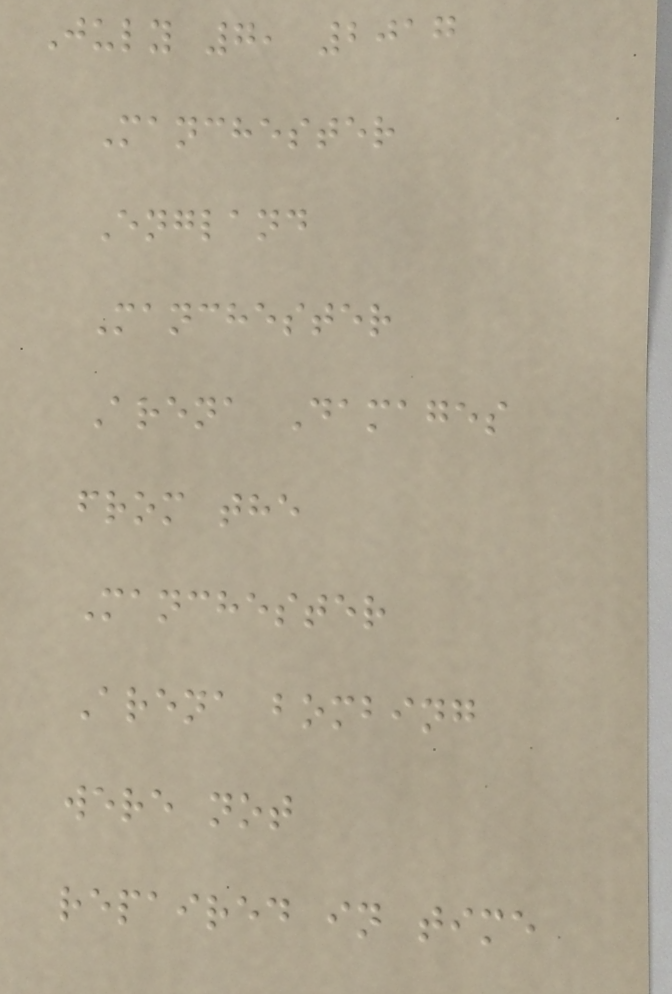July 7, 2017
Manchester
England
Manchester
Arena Damages
from the
Manchester
Arena bombing
were not
repaired in time
